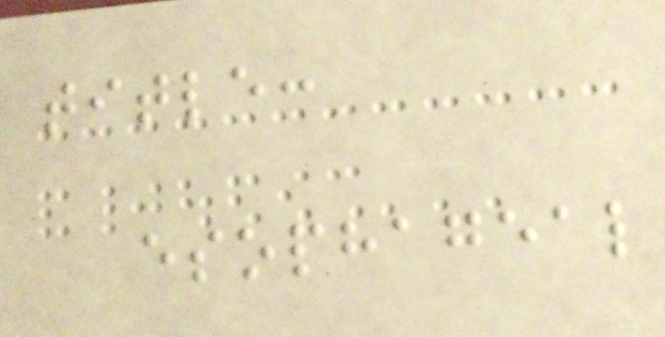title:
esophageal
